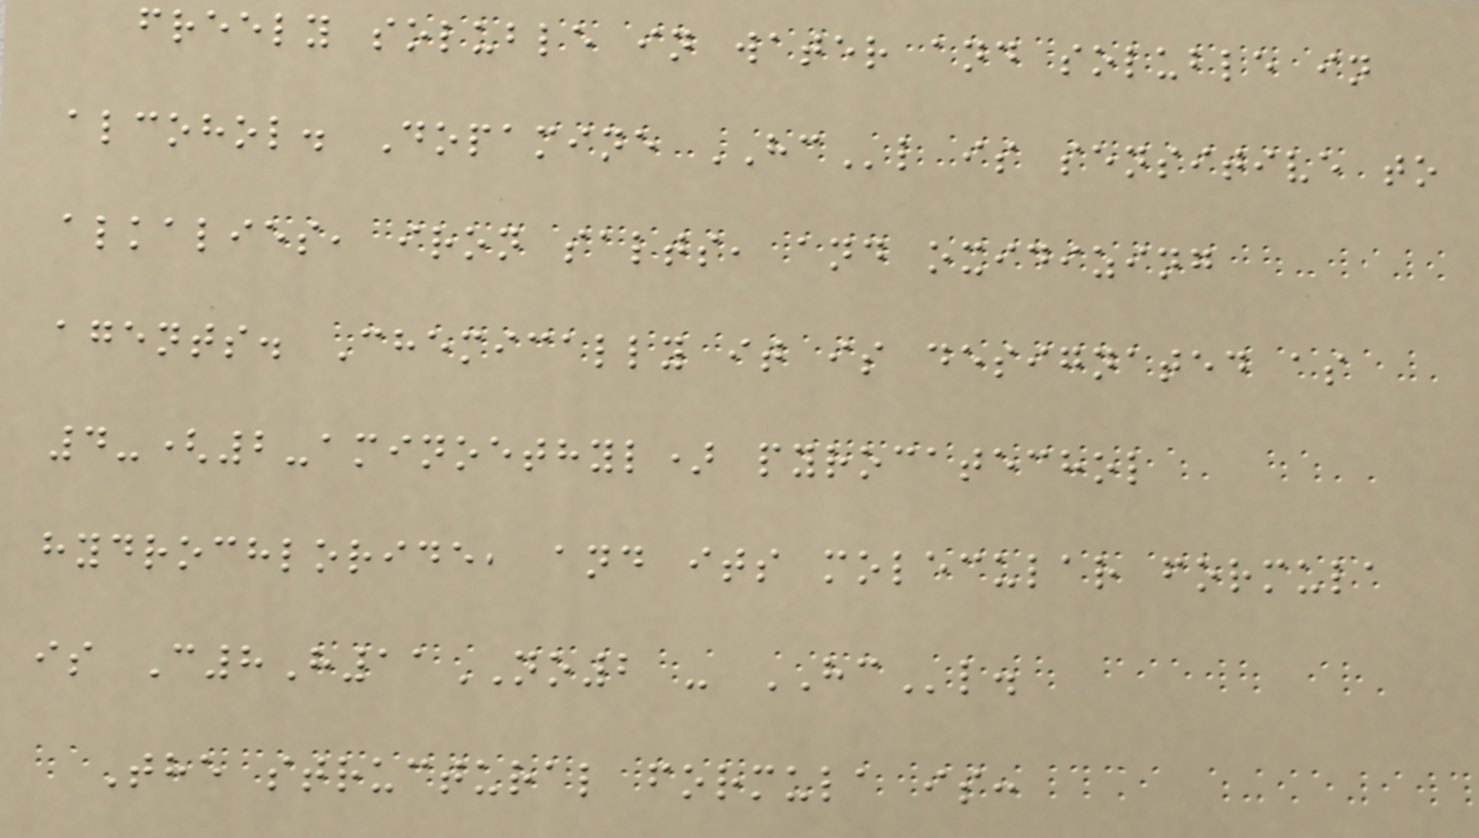freely soluble in water and soluble in
alcohol. Dopamine HCl is sensitive to
alkalies, iron salts, and oxidizing
agents. Chemically it is designated as
4-(2-aminoethyl) pyrocatechol
hydrochloride, and its molecular formula
is C8H11NO2 - HCl.
The structural formula is:
